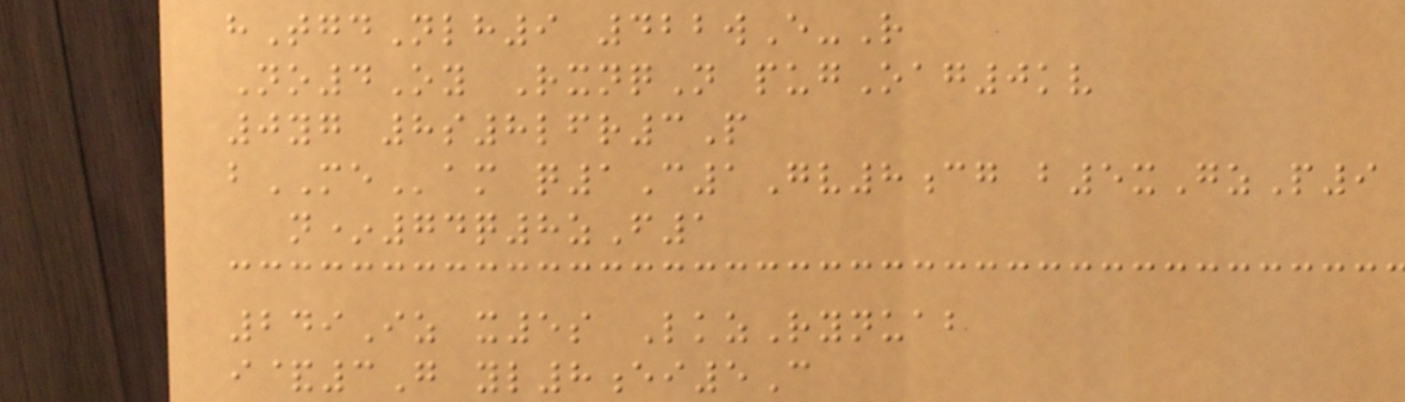hTgdNlh9 422wE-R
No4Oy RxnqN pugOag0kv
0yg 8s8lfr3P
bMEam q1C1Gv8cg b5xGzP9
n*74q8zF1
249Iz x5s LkzRynuab
i&3G yl8ei5C
